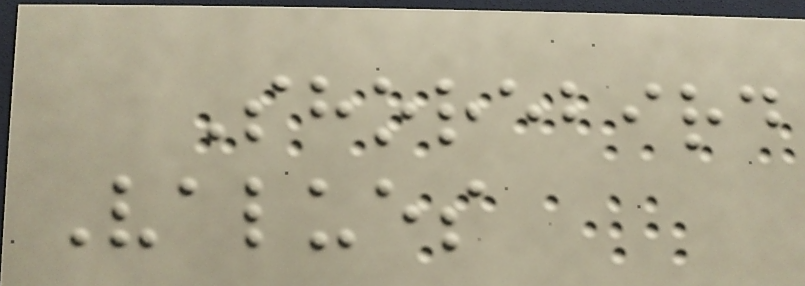Shorebird
Values
